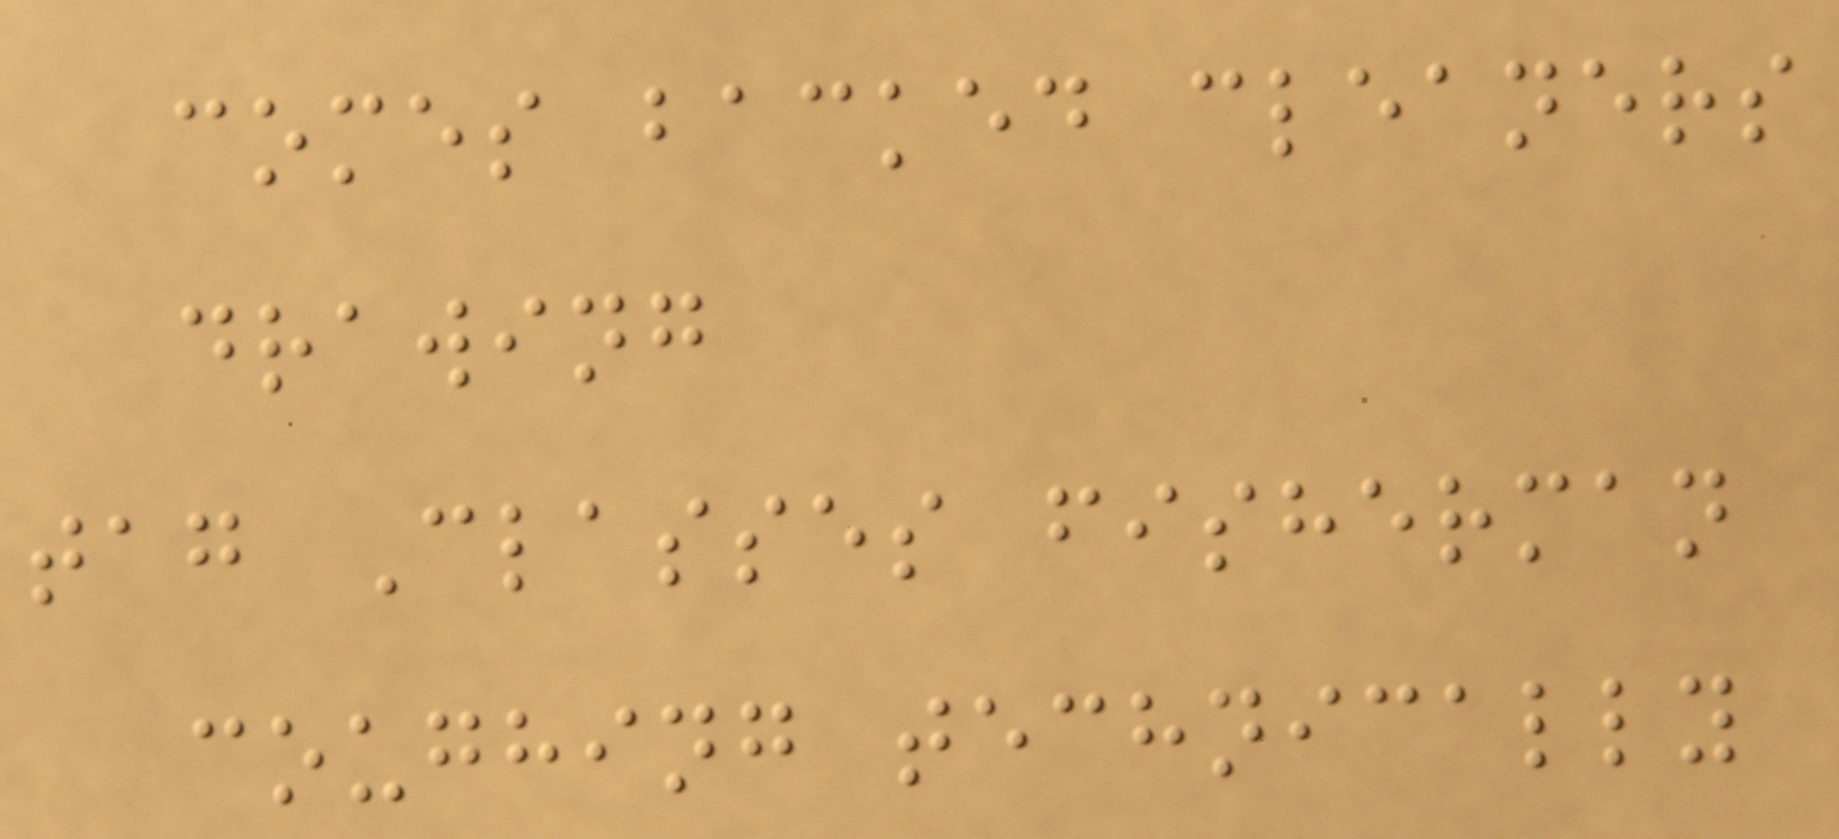comes backed cleaners
drawing
tag Classes fisherman
coughing technically
